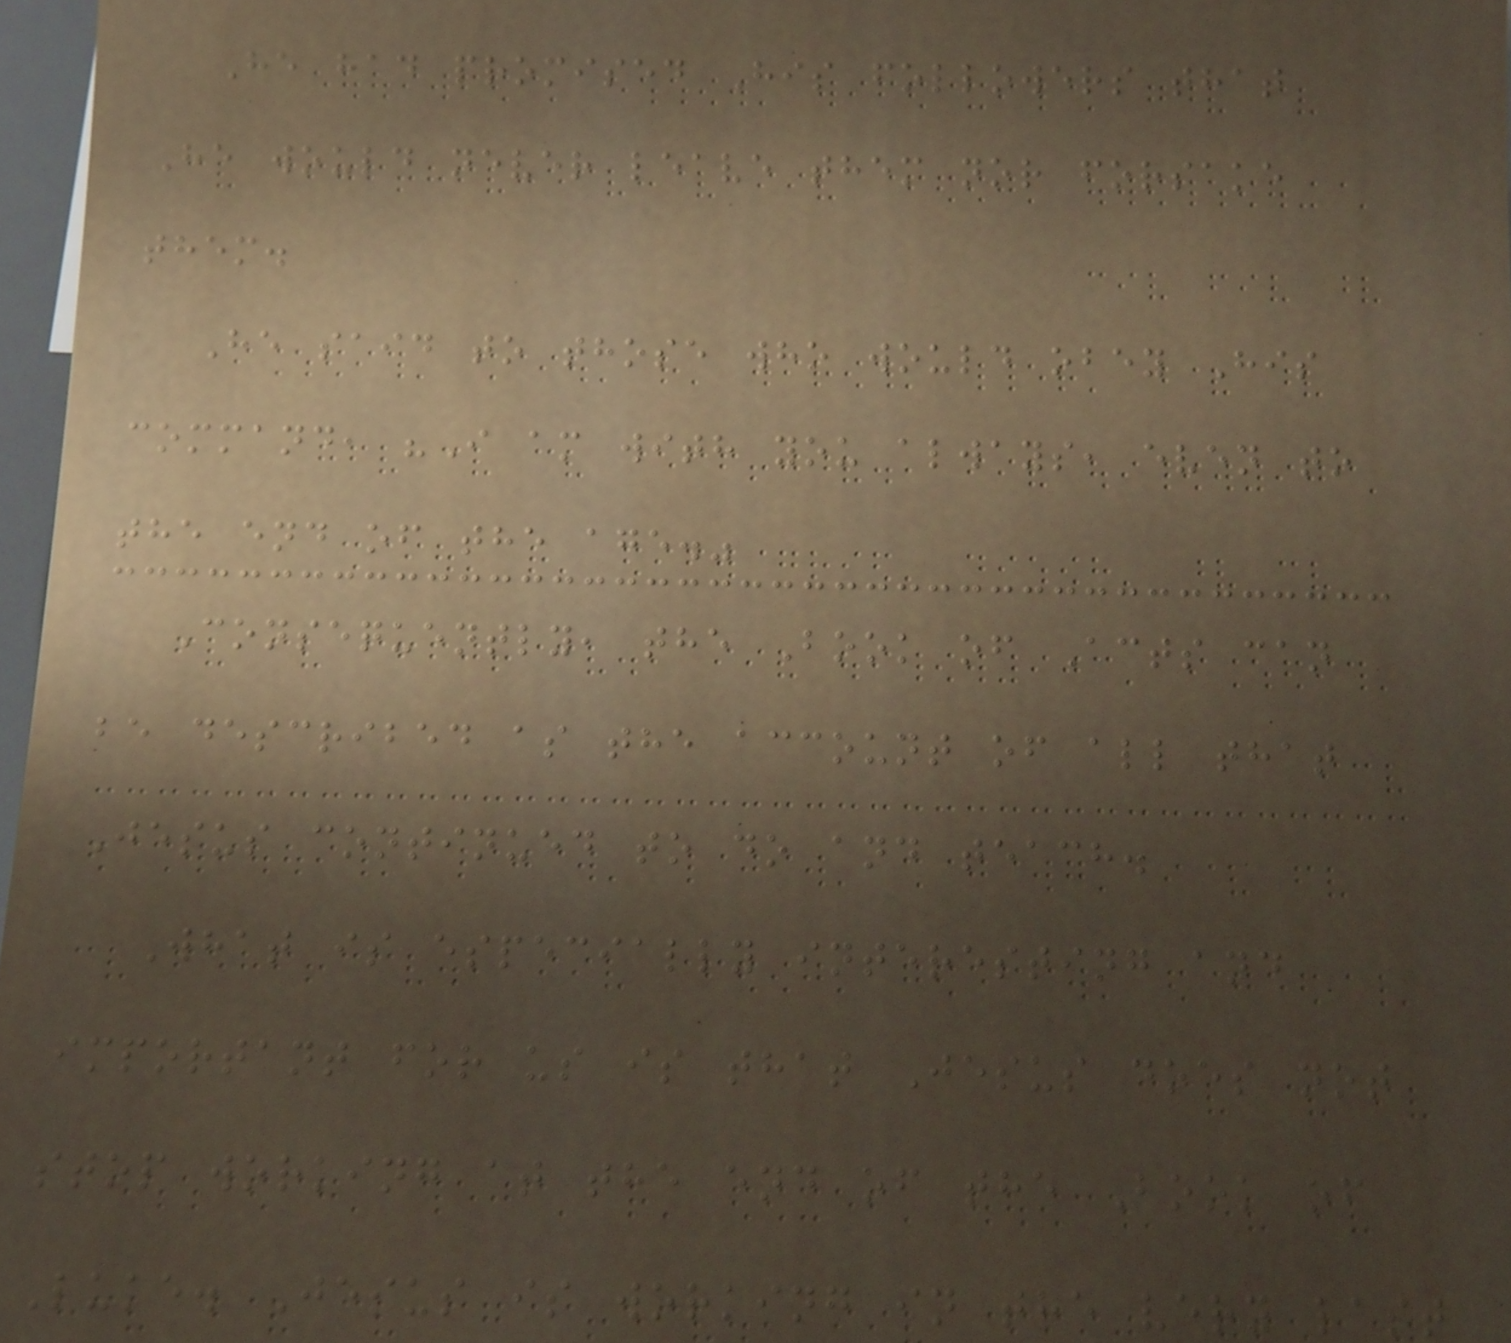He had promised His followers that
He would never leave them nor forsake
them.
He said to those who would obey His
command, "I am with you always, even to
the end of the age."
Consequently, the Book of Acts can
be described as the account of all that
Jesus continued to do and teach.
What is especially interesting and
important for us is that Jesus does not
stop working at the end of the Book of
Luke. Jesus is working in the very last
